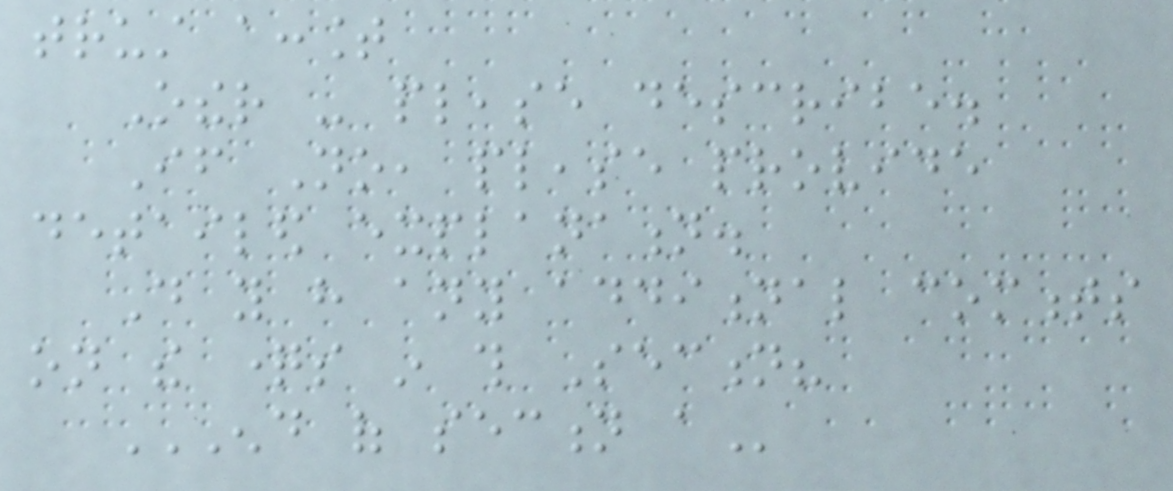trust account
Other - please describe.
If No, please provide
detailed explanation.
Do you have any additional comments
on the questions in this Section?
END OF SECTION A
